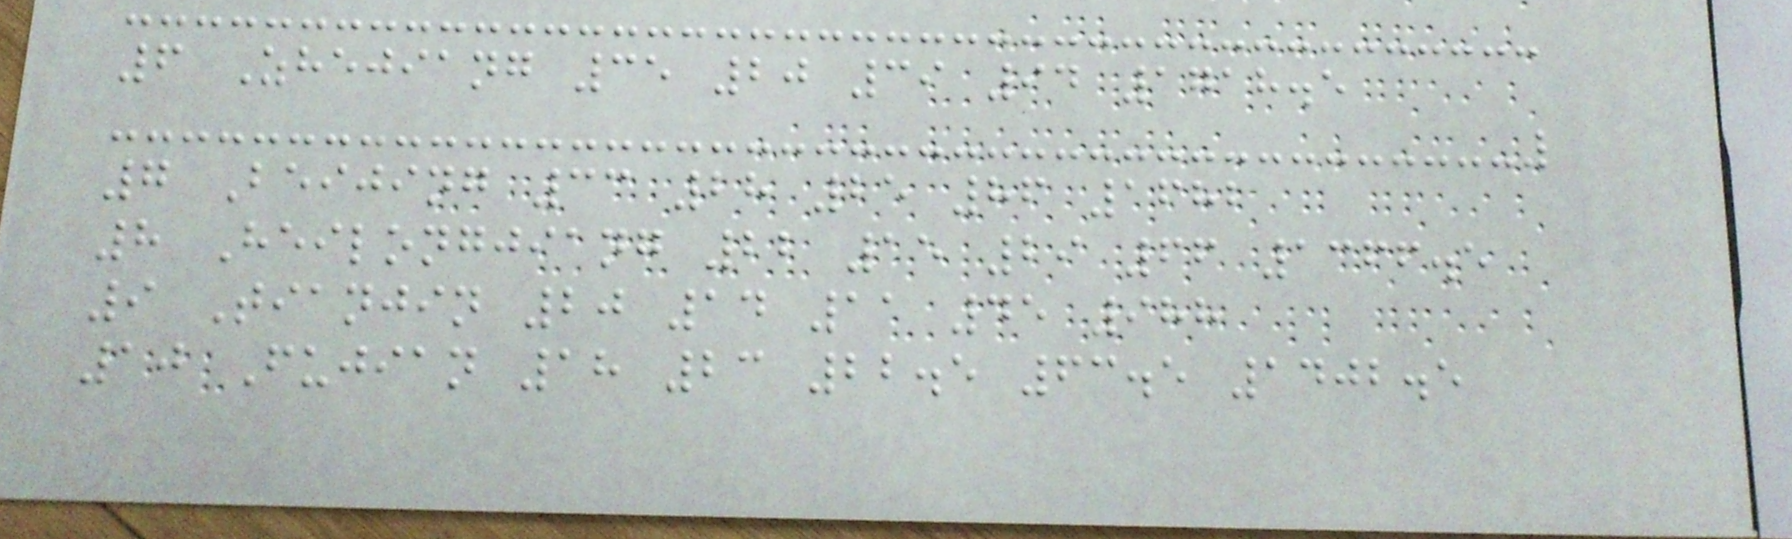6 Zhejiang 35 20 39 94 1718.5
7 Beijing 33 28 25 86 1682
8 Heilongjiang 22 15 29 66 1366.5
9 Tianjin 20 14 11 45 988
10 Fujian 18 23 22.5 63.5 1402.5
